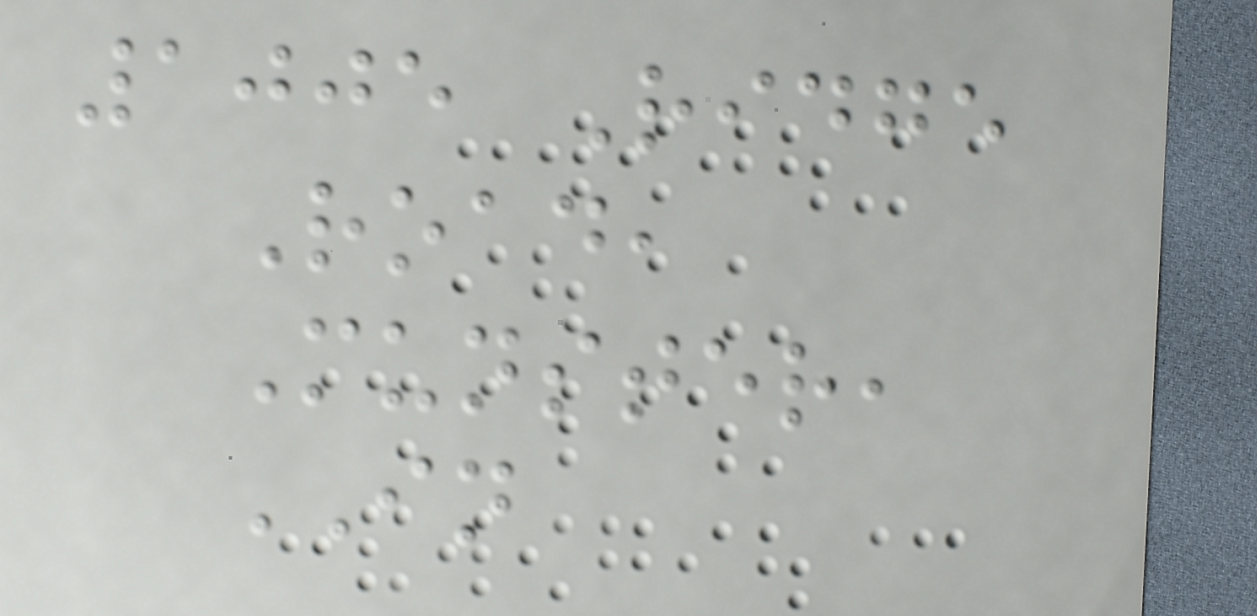1005 Ridge
Road,
Munster,
IN
